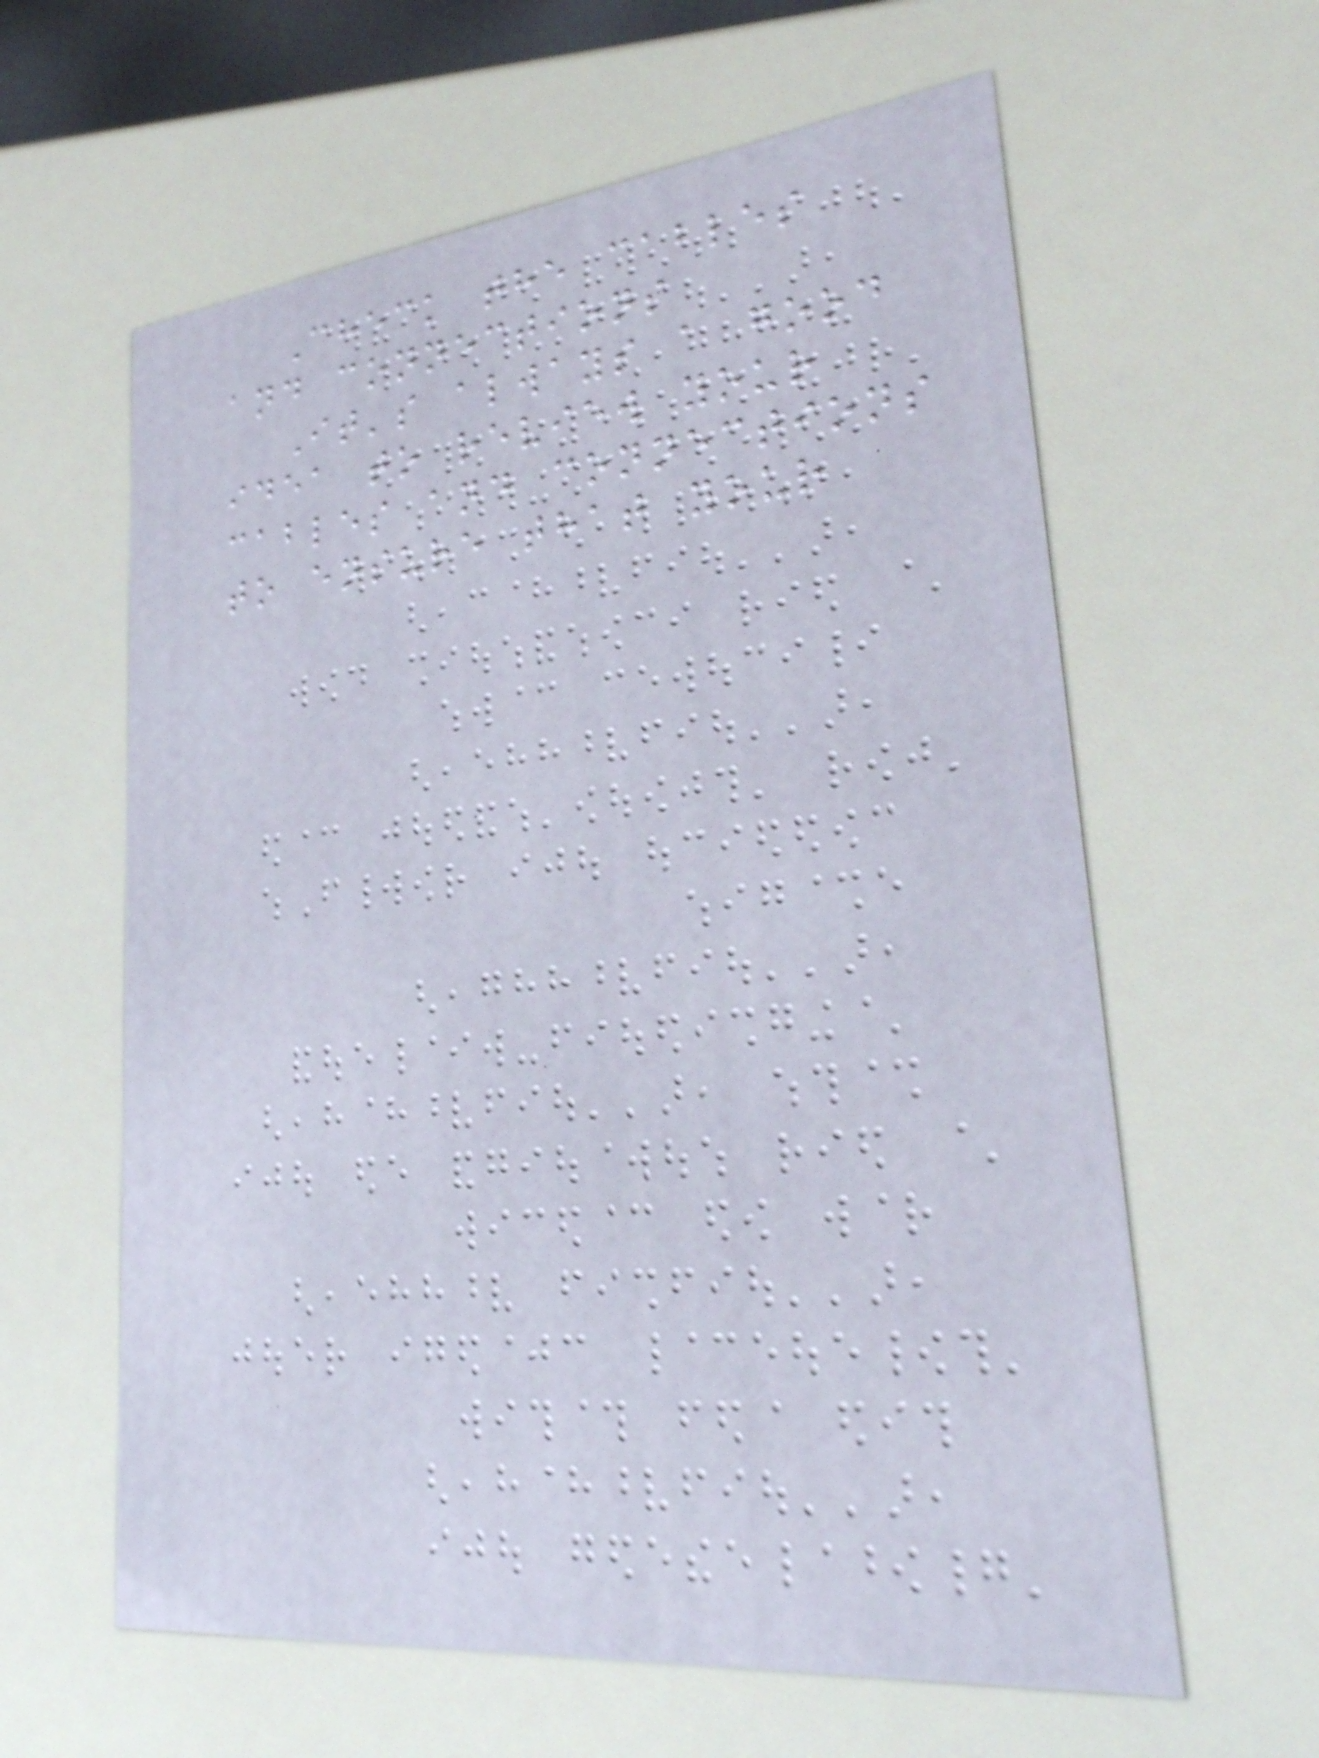Check the cables
and connections
It's always a good
idea to review your
cables and connections
to ensure that your
